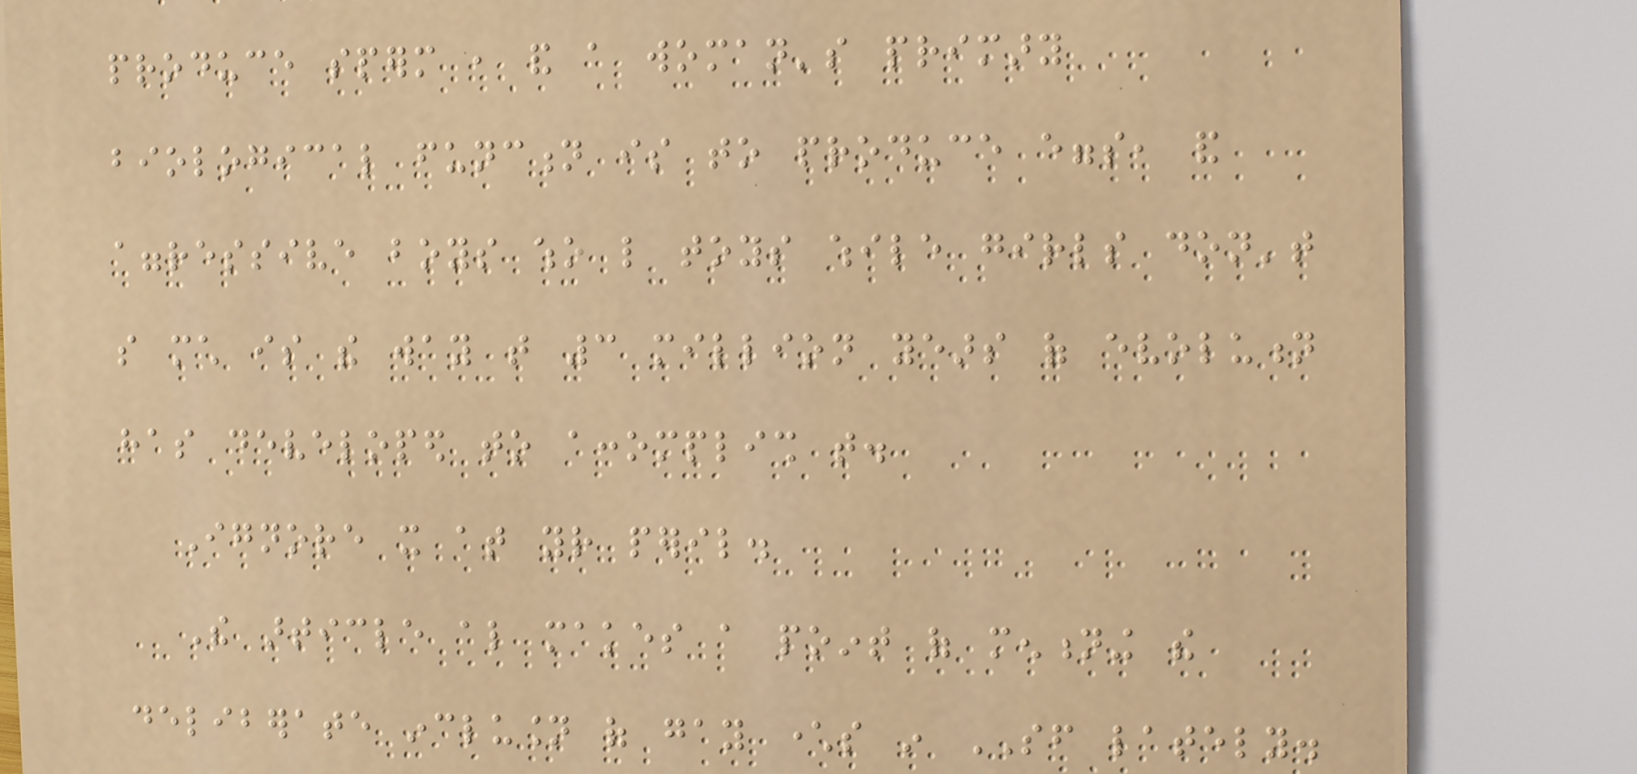produce sperm , and a woman's primary
biological function is to produce eggs, and
aggressive boys who like toys while girls don't
so much is the way that 3 million years of evolution
has developed to accomplish that.
Ignore it at your peril.
The article also makes a point of mentioning the
deliberate inclusion of gay characters in SF lately.
